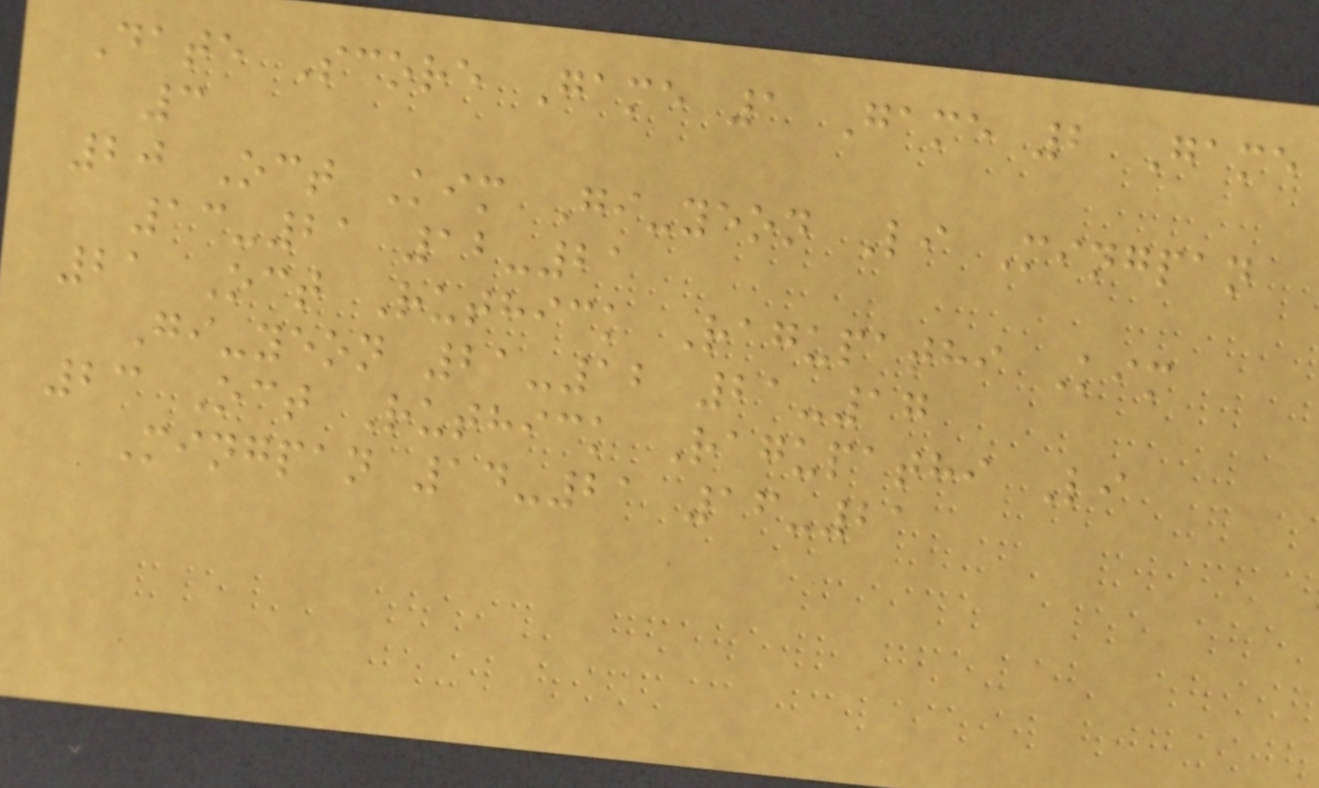Date Score Game 1 Game 2 Game
3
20 Oct Kim Gi-yeon Li Mingpan
13-21 12-21
21 Oct Ruthick Ragupathi Kim
Gi-yeon 21-12 21-17
23 Oct Ruthick Ragupathi Li
Mingpan 14-21 16-21
